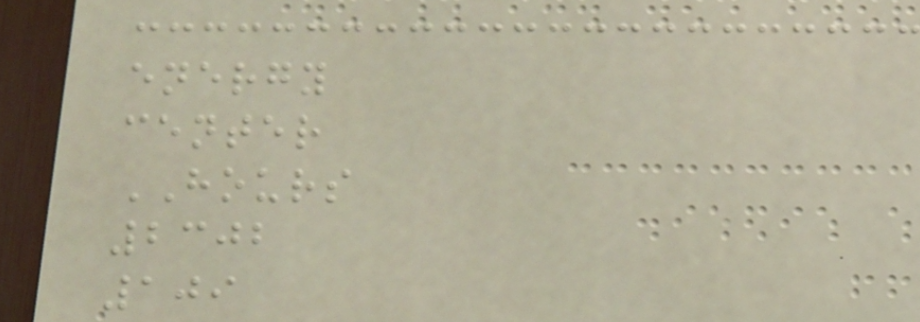energy
center
HOURS
2302
109
